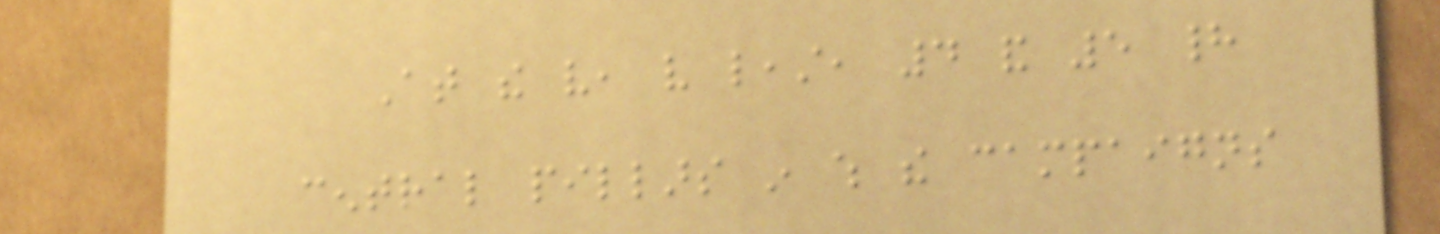At the very, very least, 4 and 5 had
central pillars in which the campaigns
